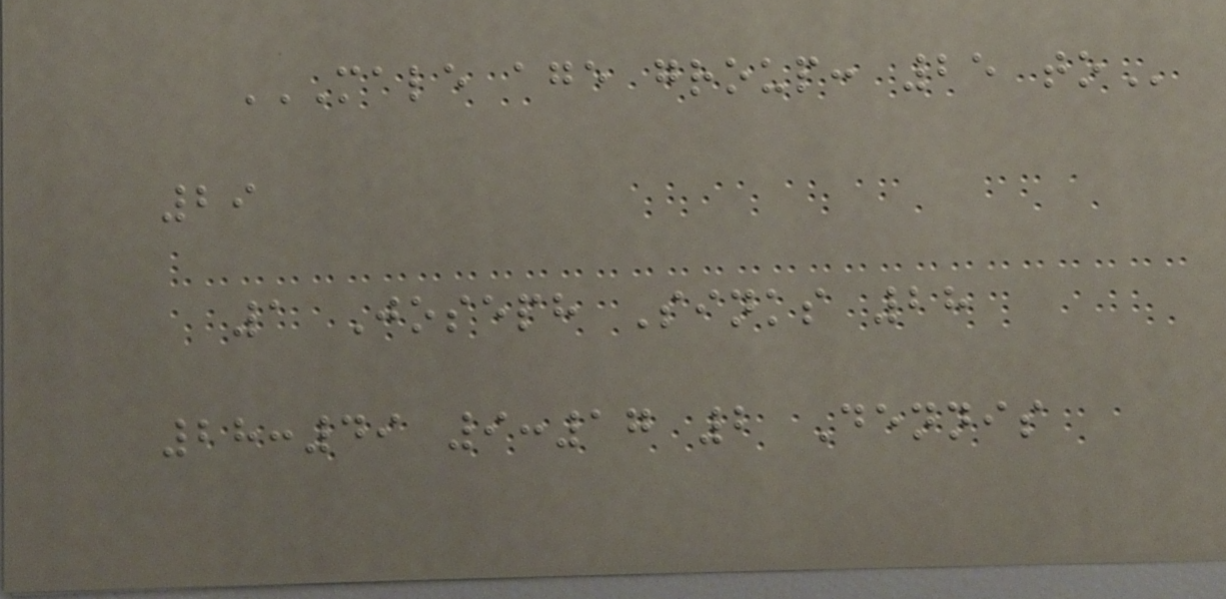MALE AGE GROUP: 25 TO
29
1 Joseph Sinks 28
28:49 9:17 2 Dennis
